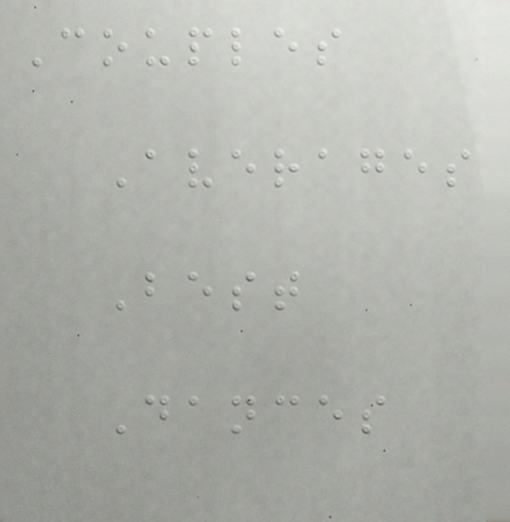Couples
Averages
Best
Dances
